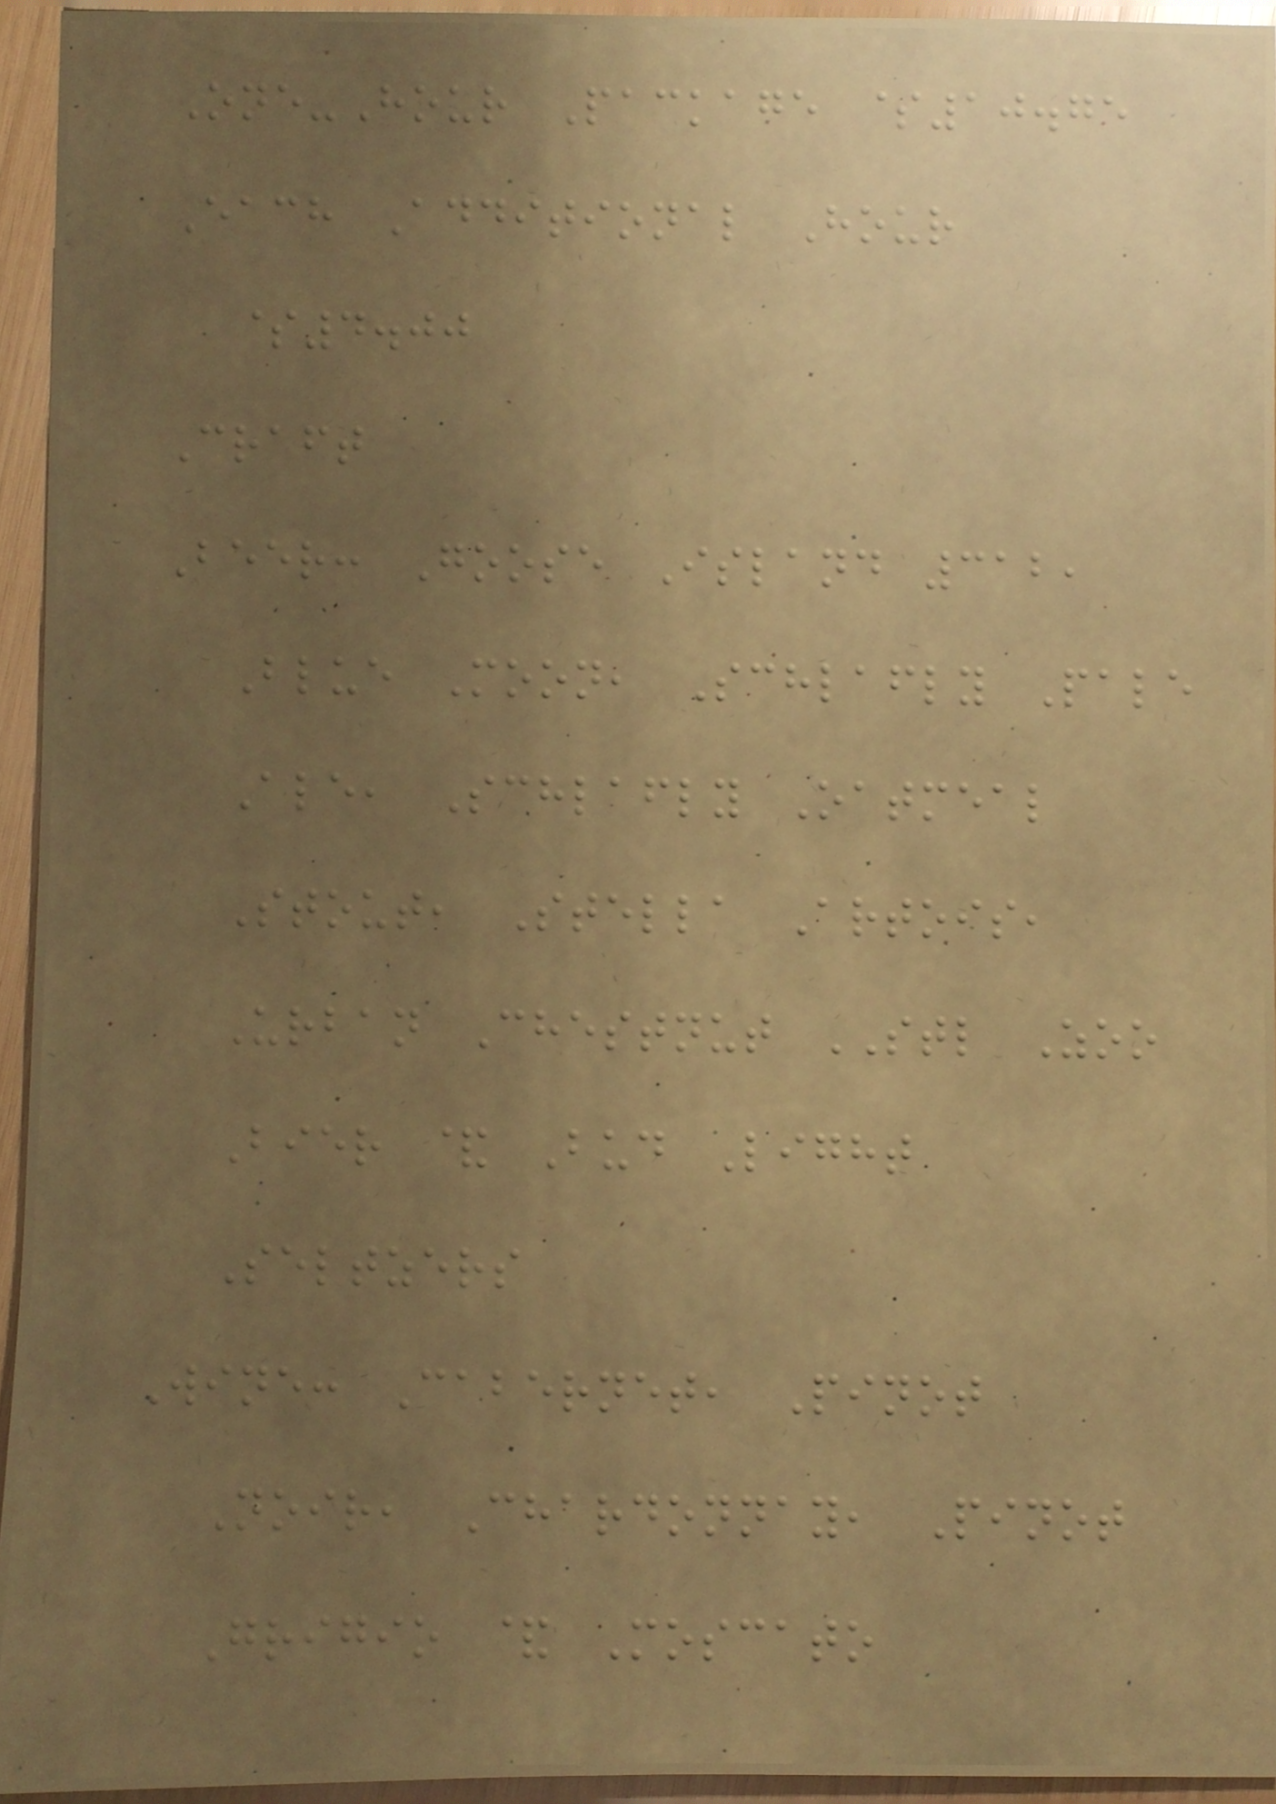One-Hour Package $10.75
Each Additional Hour
$4.00
Craft
Beer: Goose Island 312,
Blue Moon, Schlafly Pale
Ale, Schlafly Oatmeal
Stout, Stella Artois,
Urban Chestnut STL Zoo
Bier & Bud Light
Seltzers
Wine: Cabernet, Pinot
Noir, Chardonnay, Pinot
Grigio & Moscato
